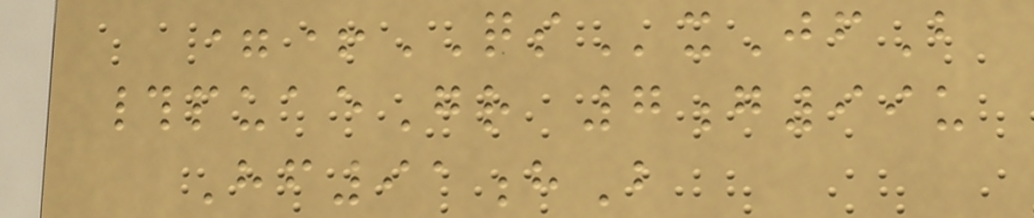=+QSxJfB
#puaeGr 7g99u
Hf91hB
